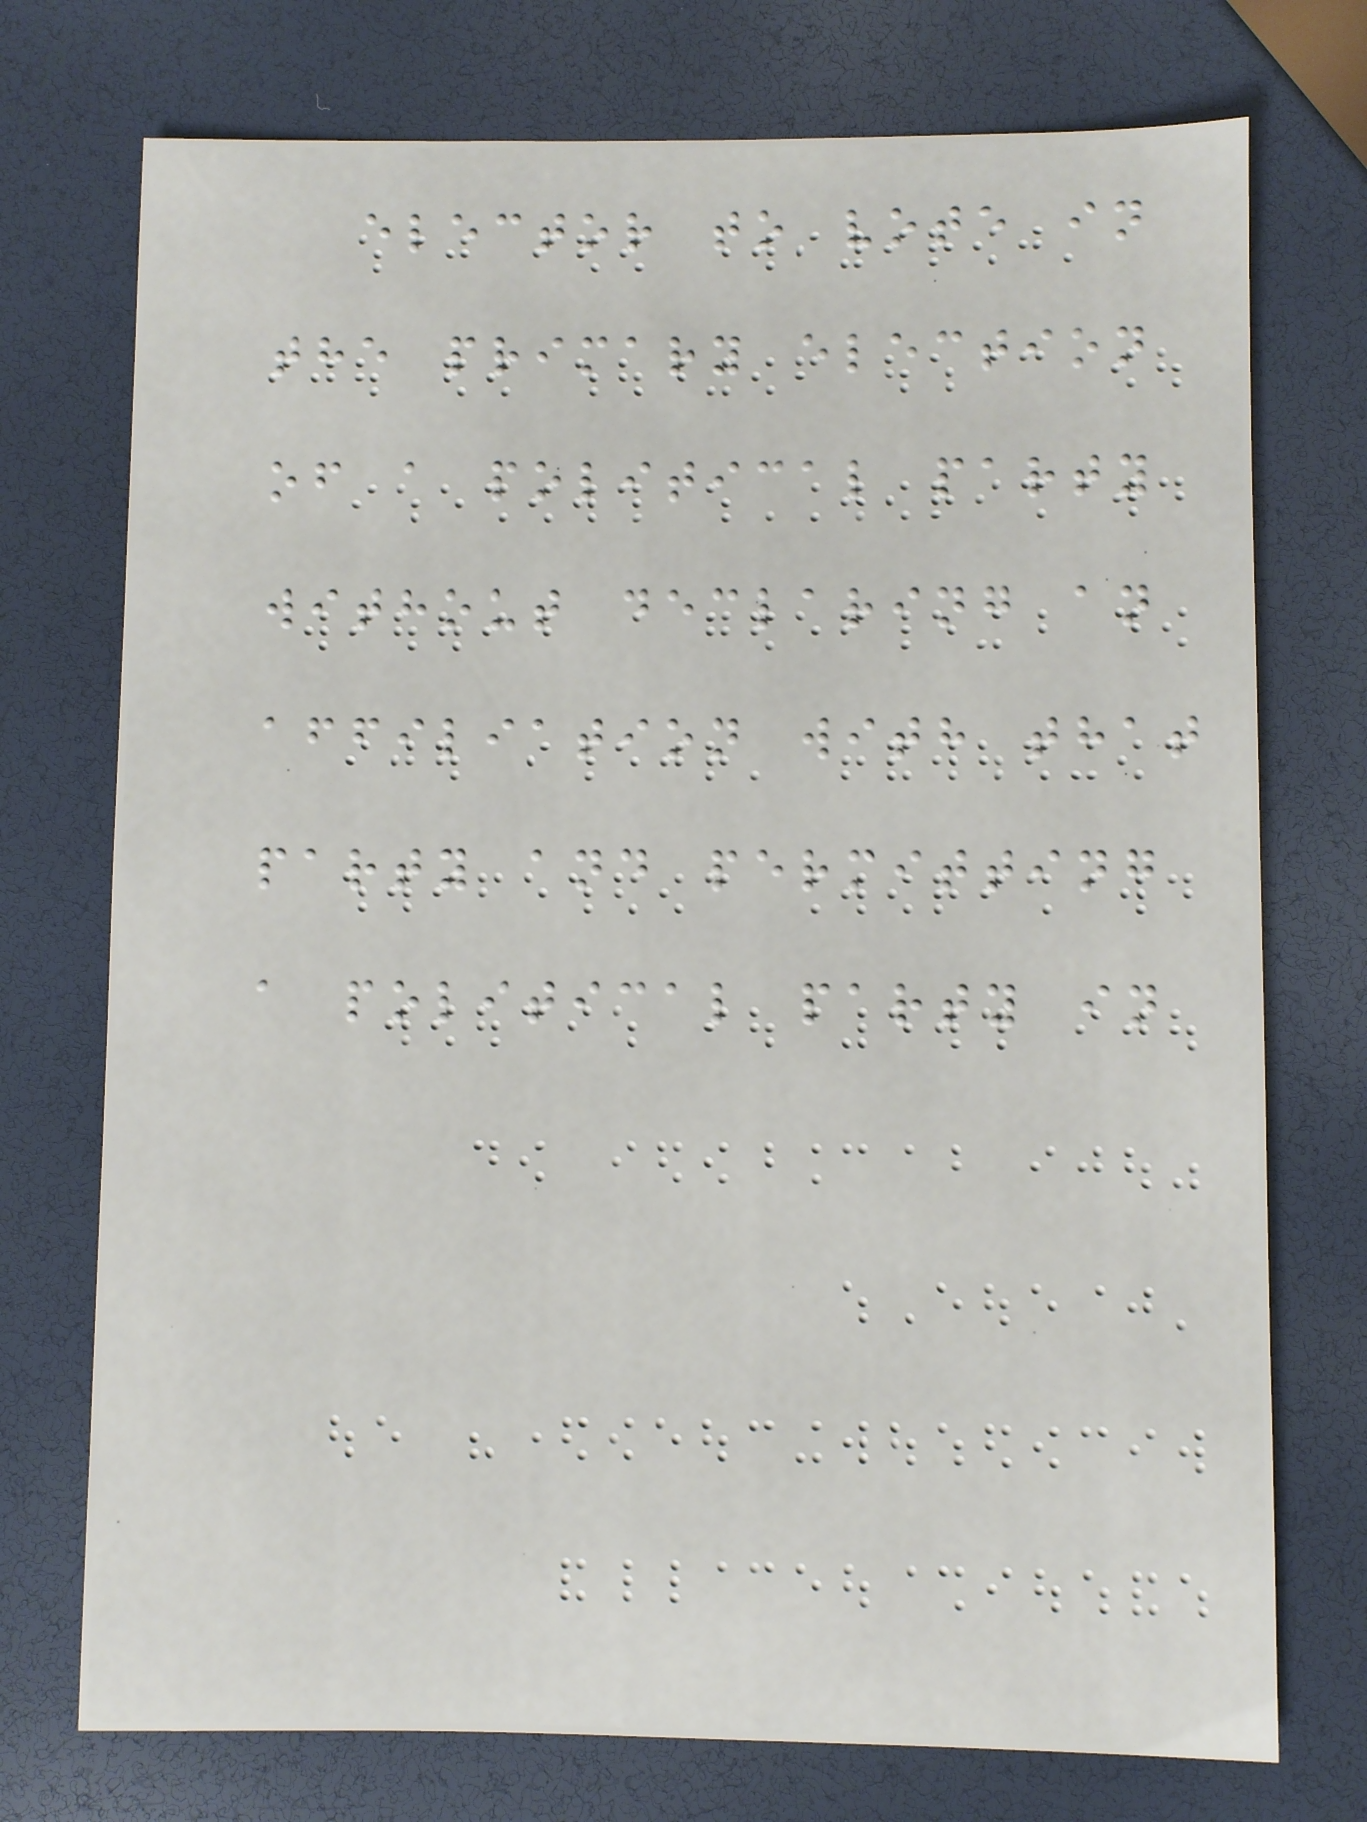elector to vote in
the primary election
of a political party
without declaring an
affiliation with that
party and permitting
a political party in
